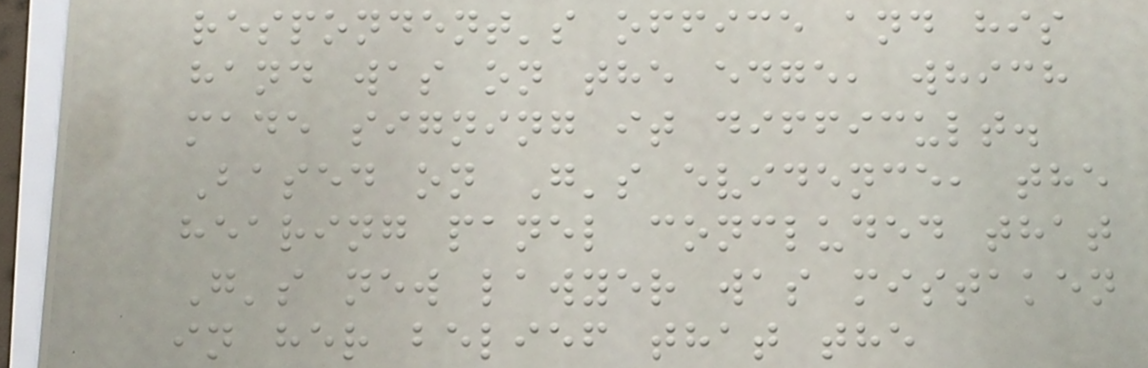respondent's office and his
hand was on the edge, which
made signing it difficult.
Based on G's evidence, the
hearing panel concluded that
G's new lawyer was mistaken
in her belief that the
